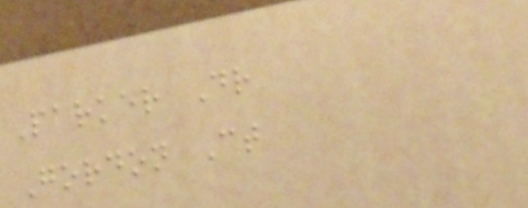Parker Dr
Gordon Ct
